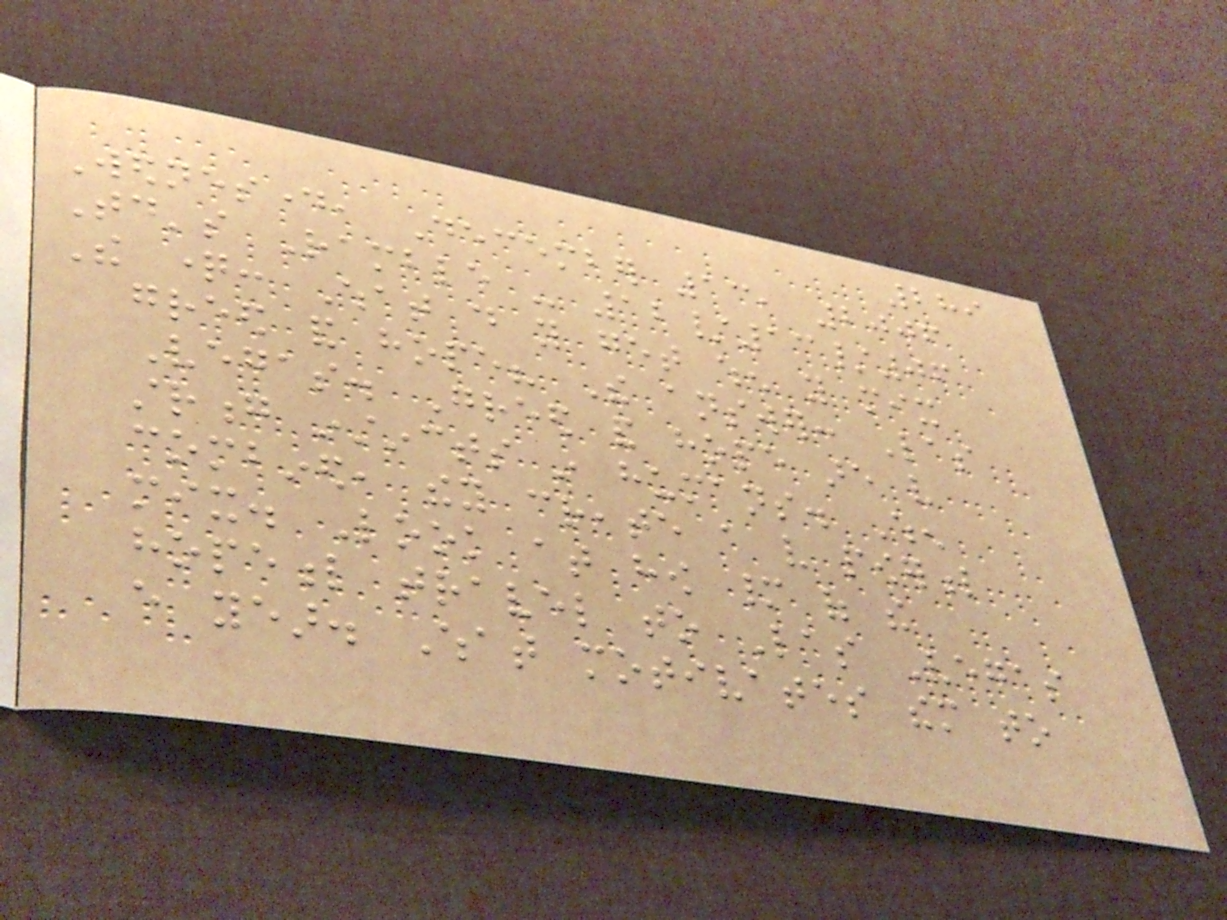289
Wednesday, December 13, 2006
Today's Ramble - 12/13/06
The question: What do you get when you mix
greed and hope? The answer: Las
Vegas. Greed and hope are very
strong instincts in humans. When
combined, they create a very powerful
mix. Look at how many of the
hopeful travel to Las Vegas
every year. What motivates them to
